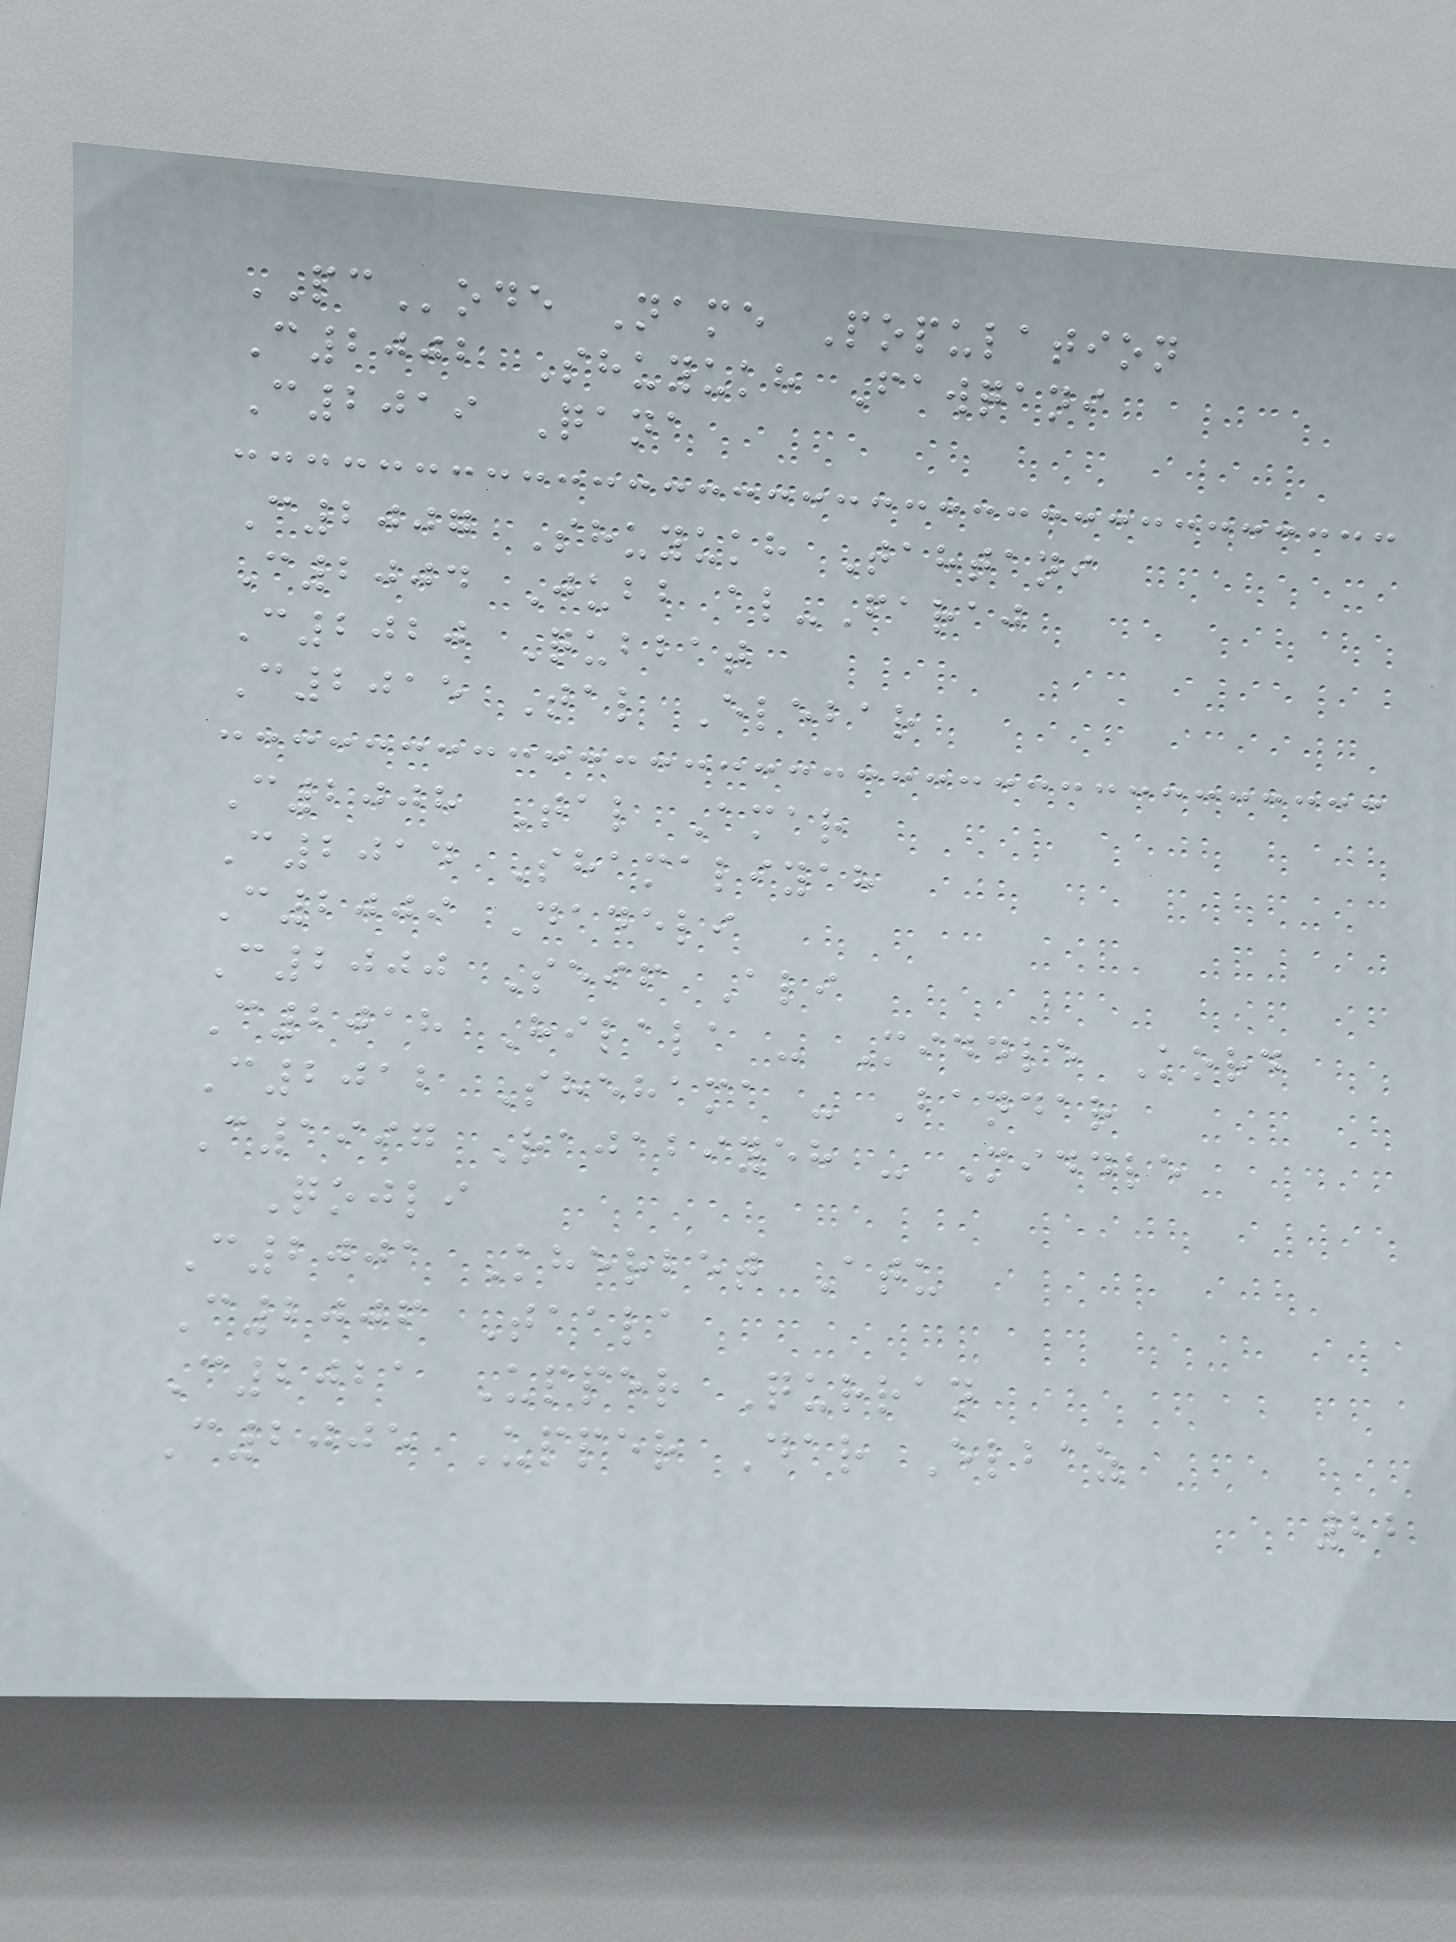PCode Name Population
C2002 Shuyukh Fawqani
C2019 Qana
C2007 Shuyukh Tahtani
C2004 Jubb al-Faraj
C2020 Qubbat
C2015 Tal Elebar
C2008 Tal Amar
C2014 Shamaliyah
C2009 Dadeli
C2000 Seif Ali
C2018 Hilala - Middle Kord
C2012 Shehama - Bandar
C1997 Rajabiyeh - Middle
Qojli
C2001 Kherbet Atu
C2006 Taala
C2021 Upper Qurran
C2005 Upper Dar Elbaz
22
